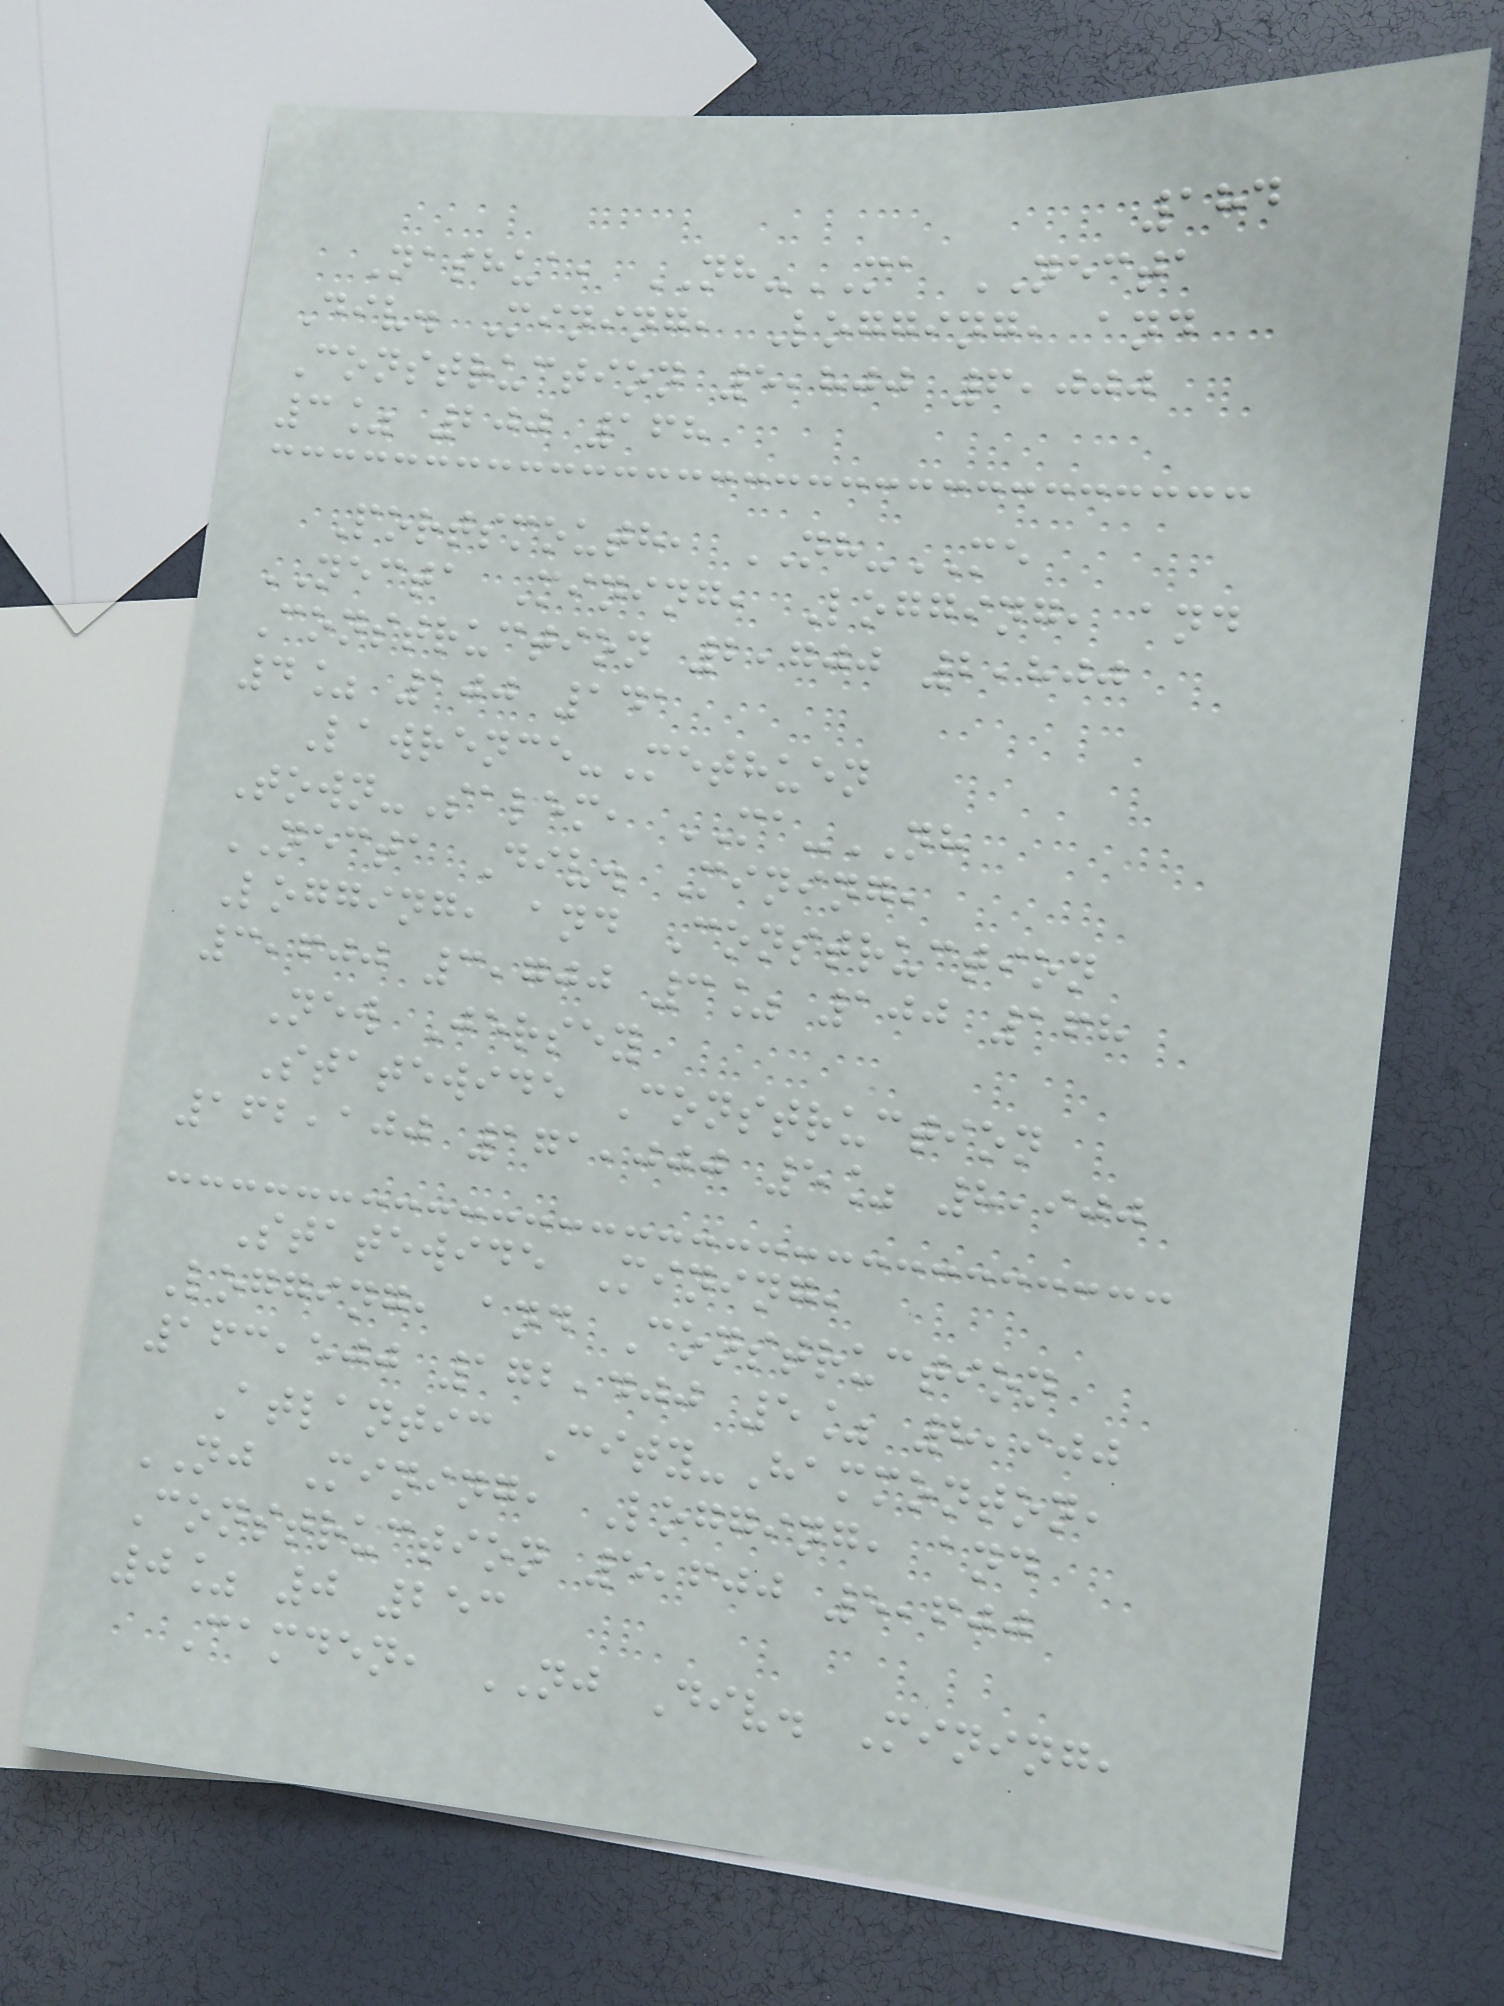184
Nashua, NH-MA NECTA
Div. Mining, Logging, and
Construction 5,800 6,000
3% 200 168
Portsmouth, NH-ME
NECTA Mining, Logging, and
Construction 2,700 2,800
4% 100 141
Lawrence-Methuen
Town-Salem, MA-NH
NECTA Div. Mining,
Logging, and Construction
3,600 3,700 3% 100 168
New Jersey
Statewide Construction
162,100 171,000 5% 8,900
Statewide Mining,
Logging, and Construction
163,500 172,400 5% 8,900
Atlantic City-Hammonton,
NJ Mining, Logging, and
Construction 5,600 5,600
0% 0 253
Camden, NJ Div. Mining,
